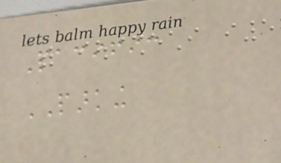Pacific
PARKING
